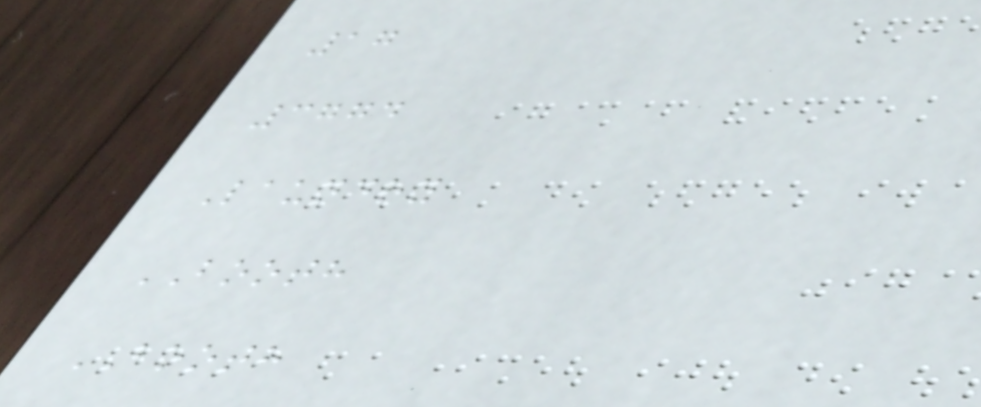17
3774
Laundry
BOOTH
BOOTH
